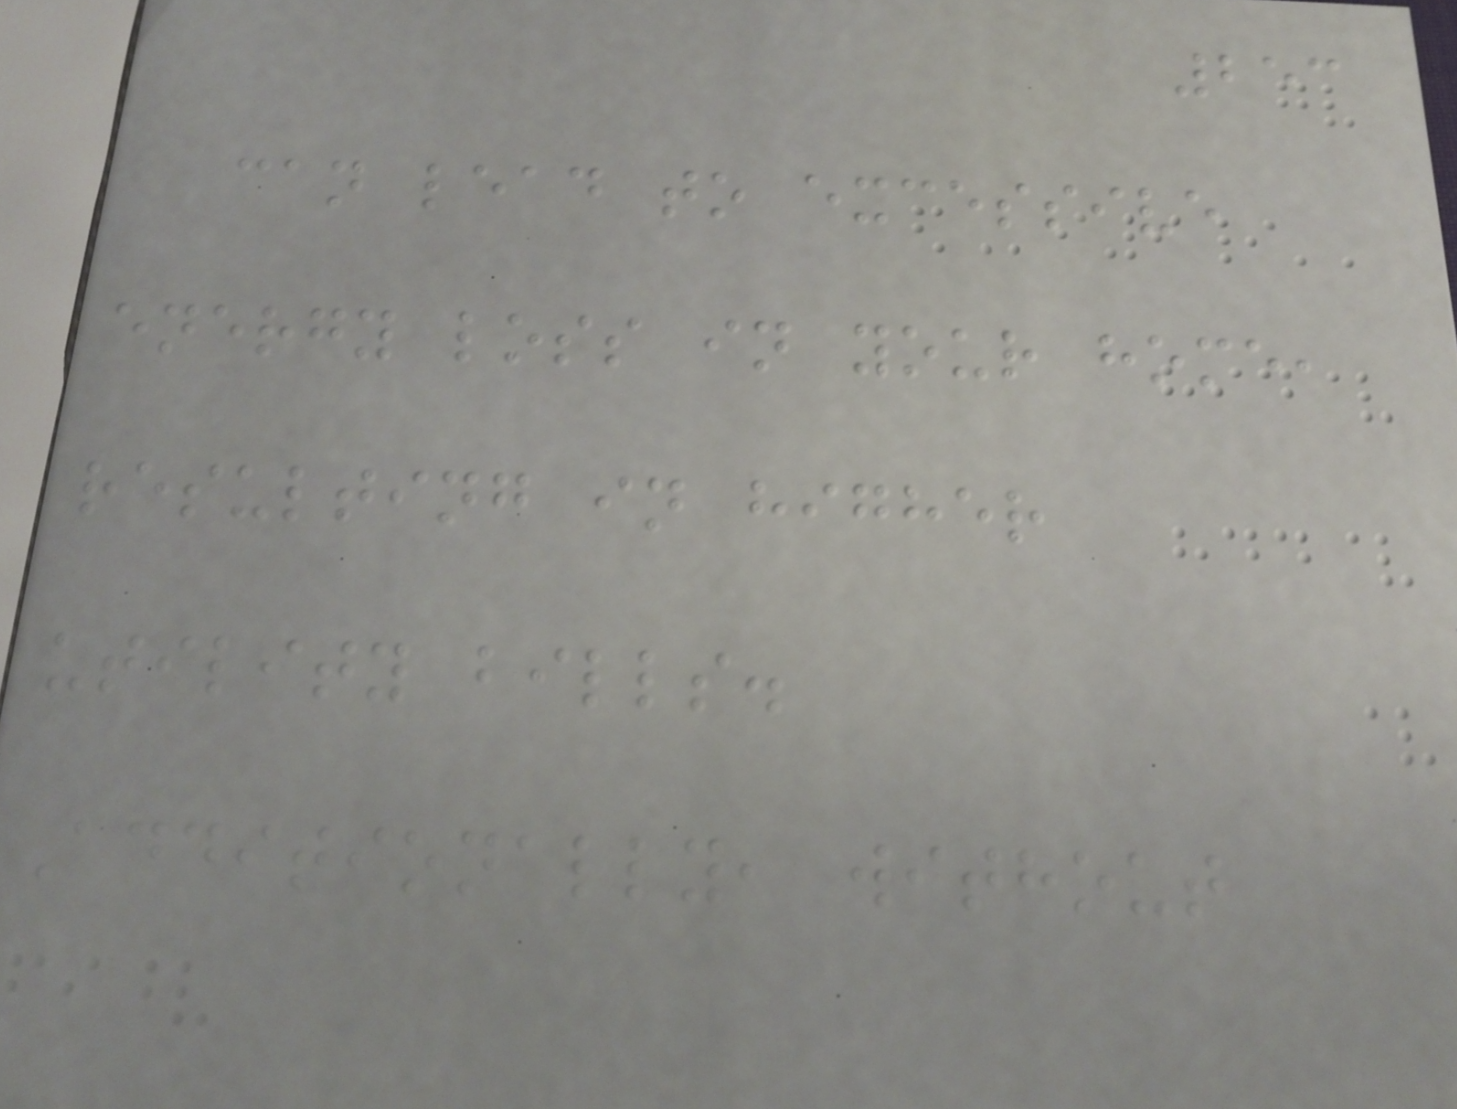253
can lead to excessive
energy loss in your home,
resulting in higher
utility bills.
Additionally, without
